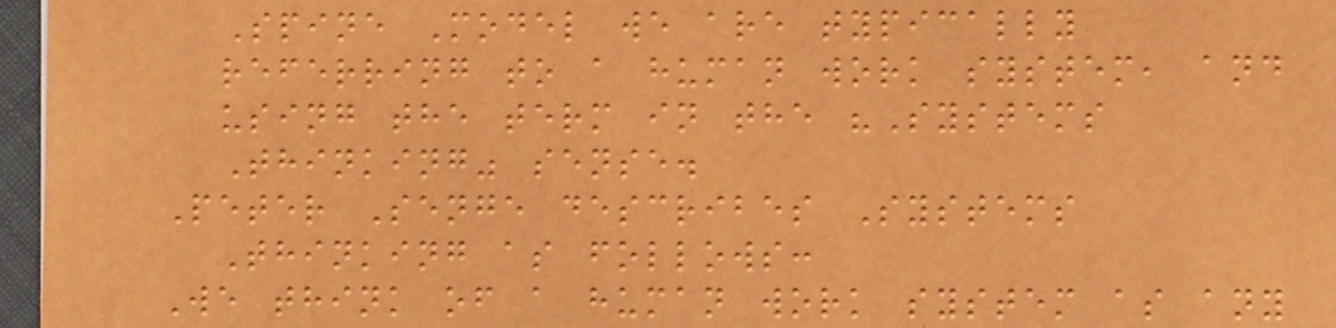Spine Model we are typically
referring to a human work system, and
using the term in the "Systems
Thinking" sense.
Peter Senge describes Systems
Thinking as follows:
We think of a human work system as any
